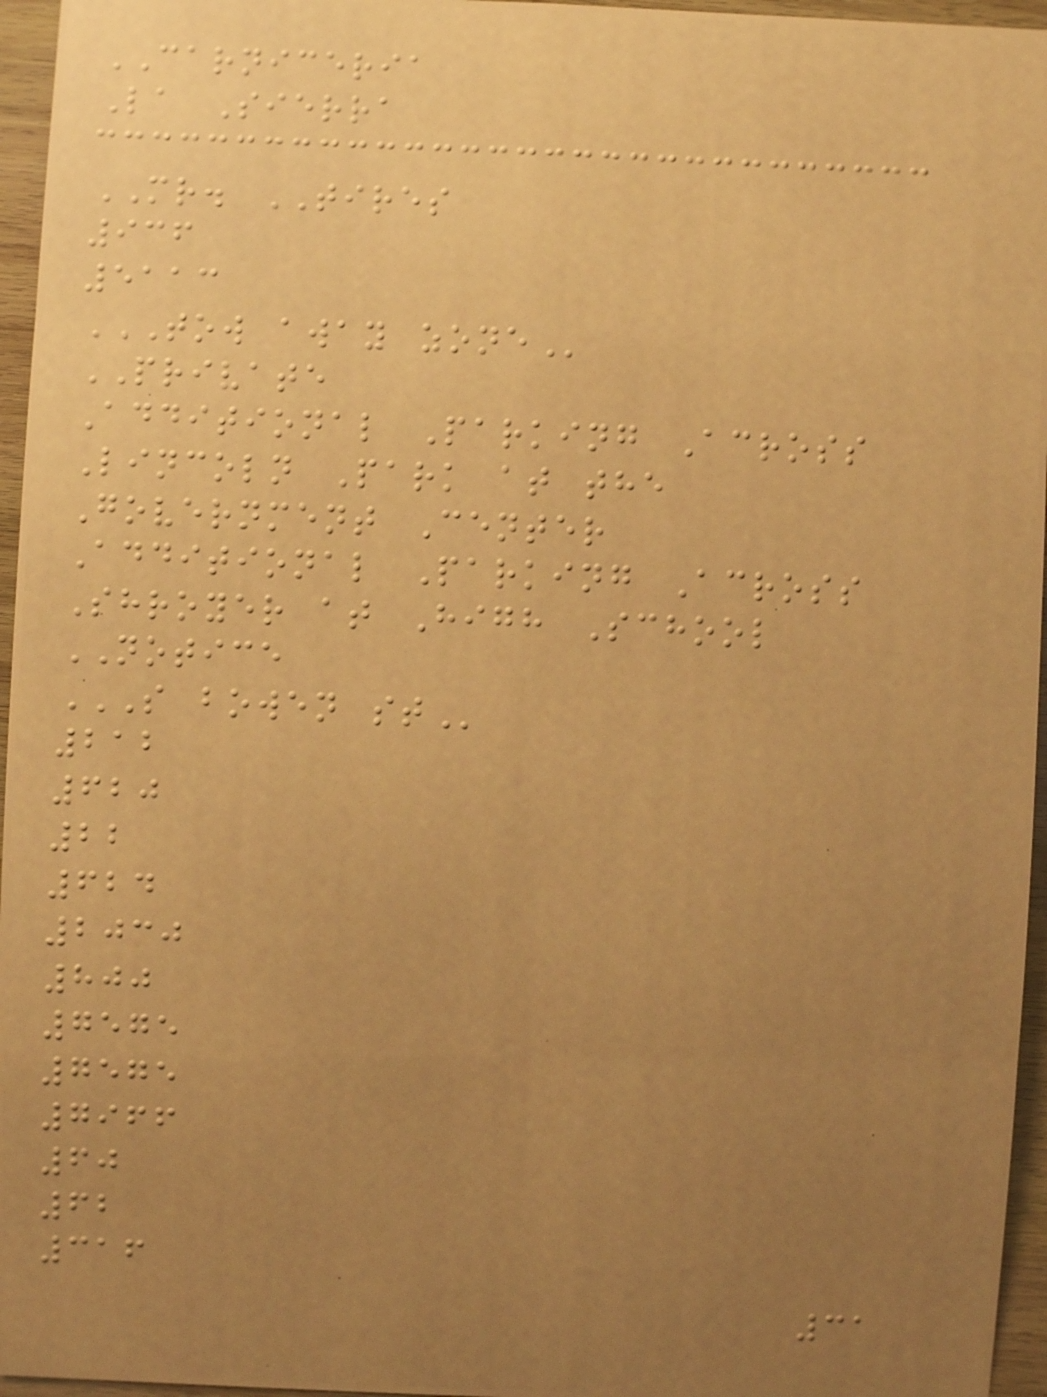CARNICERIA
La Sierra
MR. TIRES
936
5113
TOW AWAY ZONE
PRIVATE
Additional Parking Across
Lincoln Park at the
Government Center
Additional Parking Across
Shroyer at High School
NOTICE
S BOWEN ST
212
620
22
624
2030
800
7575
7575
7966
60
62
316
31
